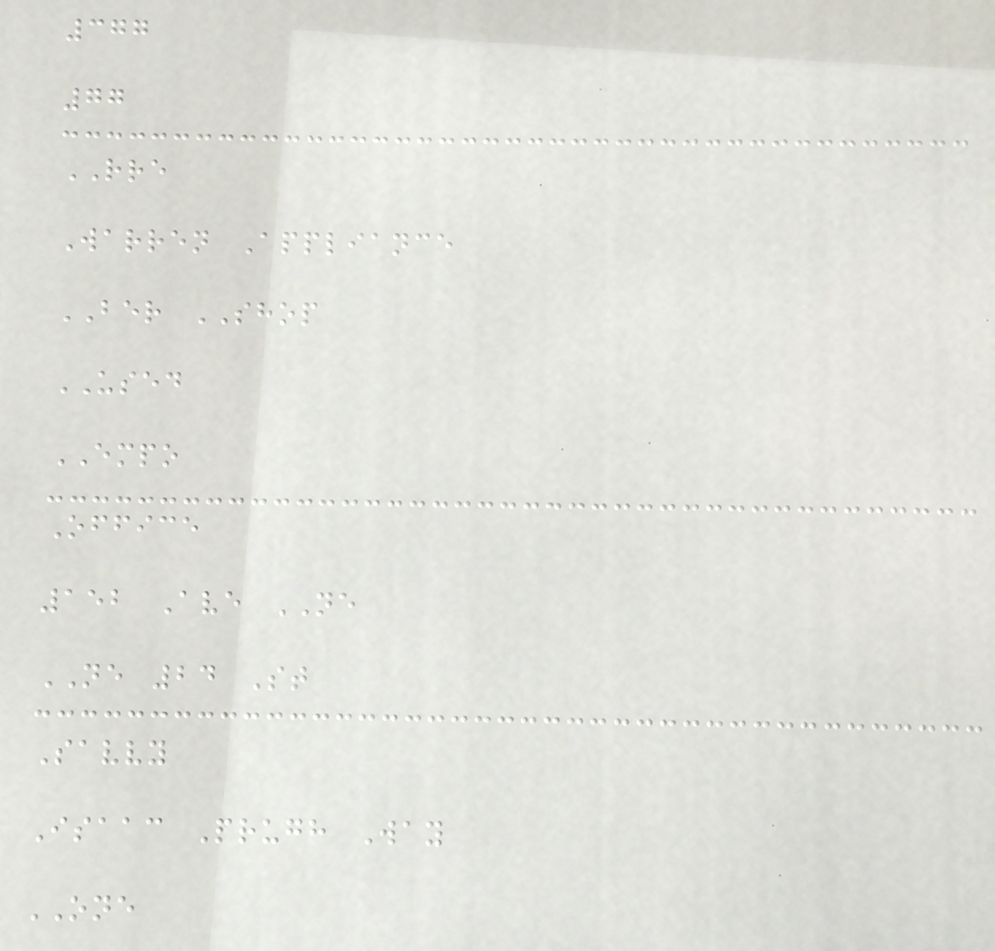377
77
RRE
Warren Appliance
BER SHOP
USED
EMPO
Office
152 Ave NE
NE 24 St
Savvy
Isaac Prugh Way
ONE
